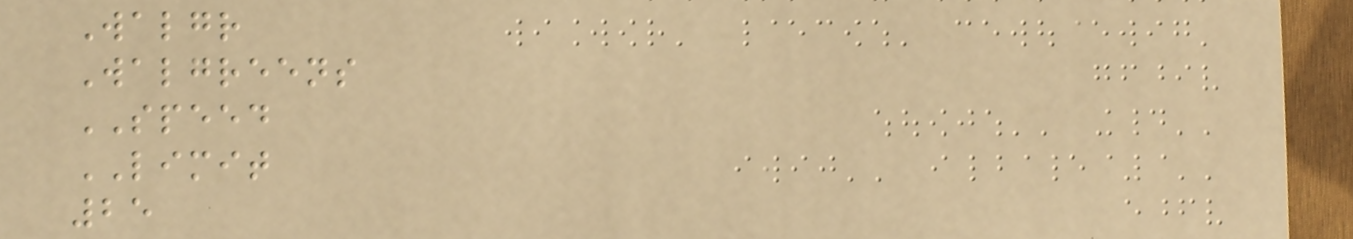Walgr
Walgreens
SPEED
LIMIT
25
